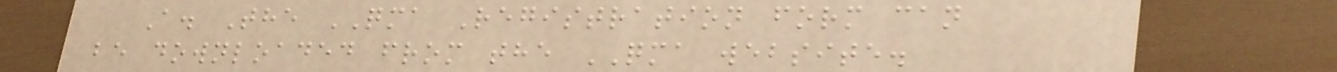A. The QMA Registration form can
be downloaded from the QMA website.
